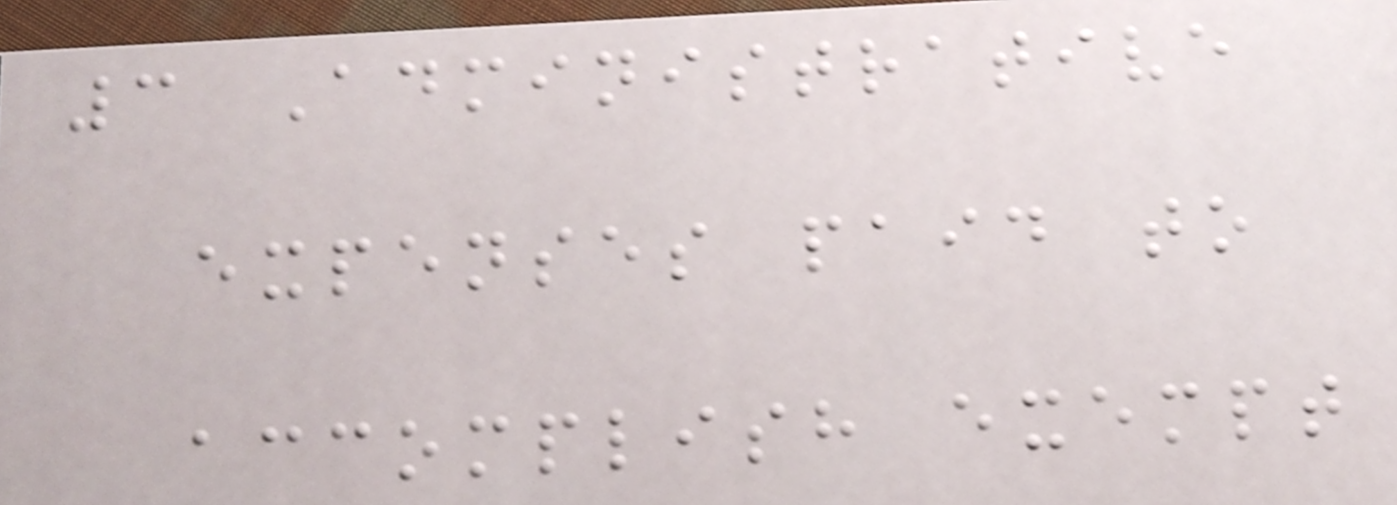3 Administrative
expenses paid to
accomplish exempt
